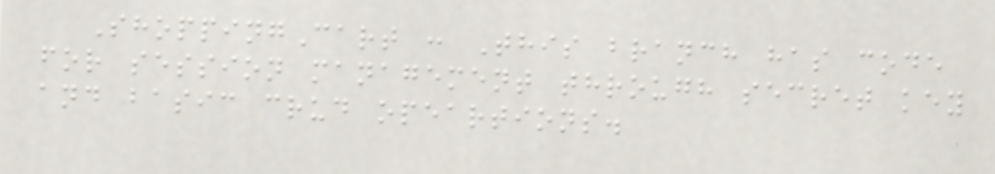ShoppingCart : This branch has code
for session management through secret key
and basic crud opeartions.
